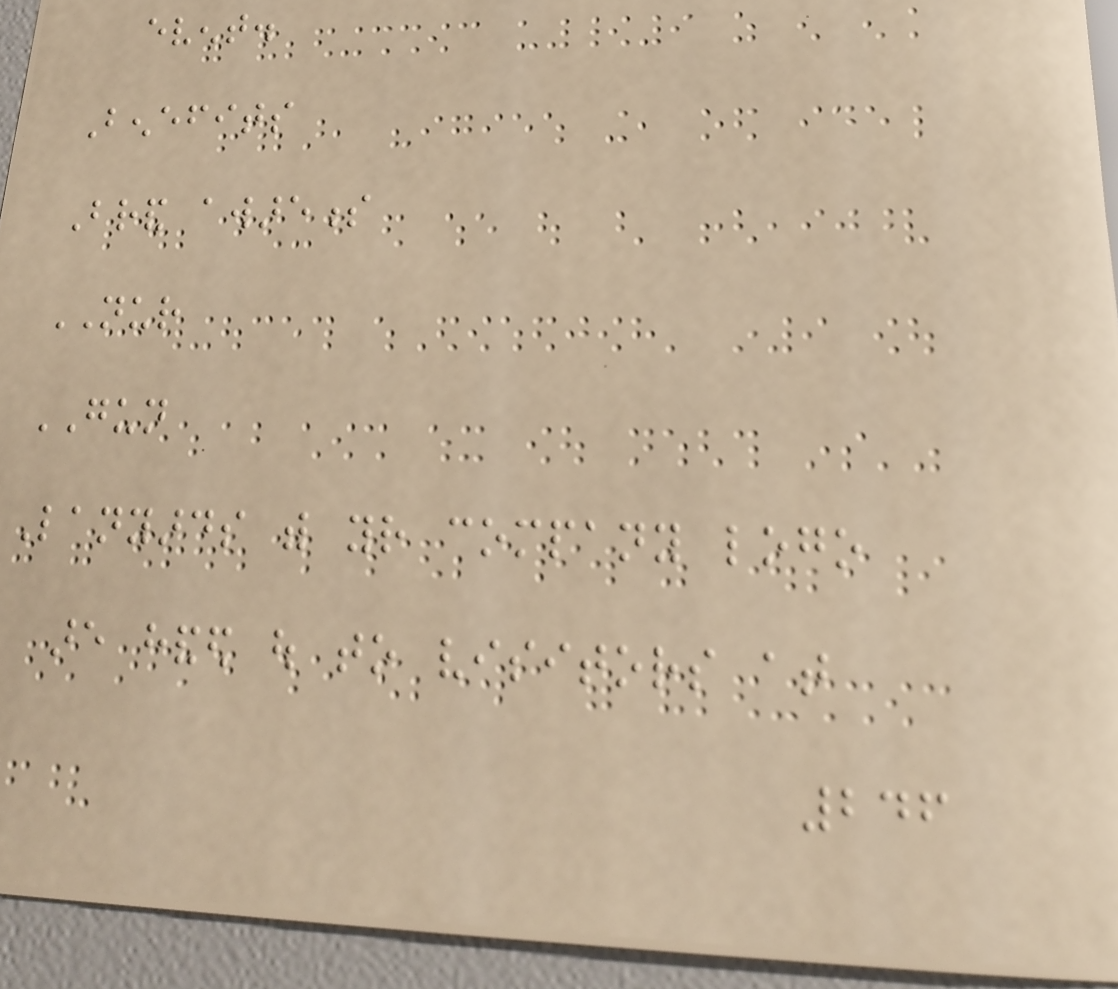event.
Benefits
Brand awareness
NUR
GUN
Lanyards with your company logo
are handed out to visitors at
246
